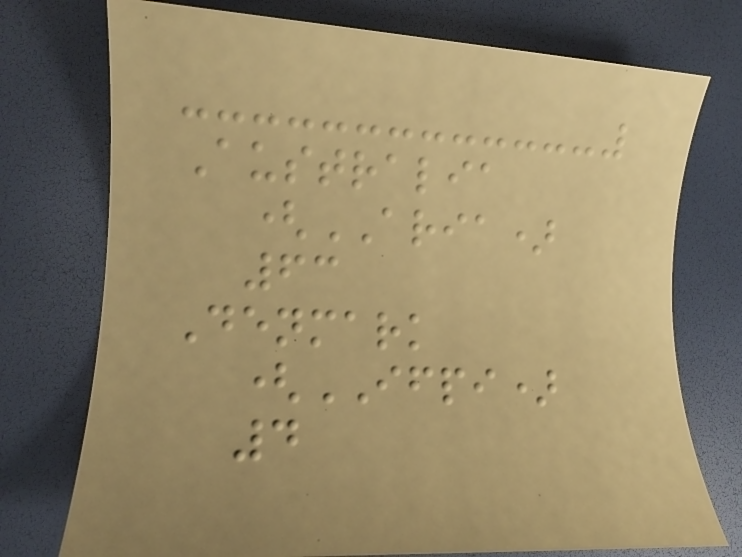Australia
(ARIA)
63
Denmark
(IFPI)
4
